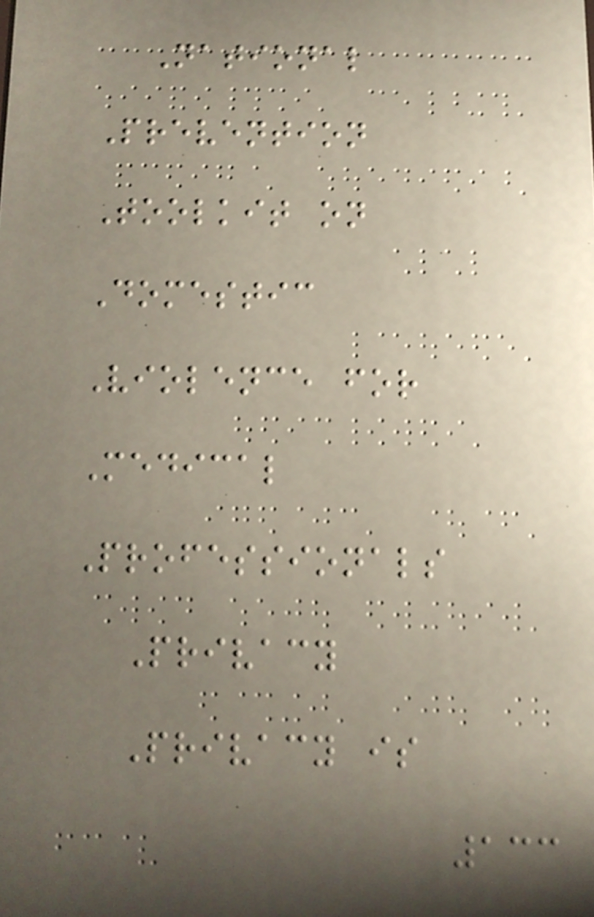National
Prevention
Toolkit on
Domestic
Violence for
Medical
Professionals
Privacy
Privacy is
133
